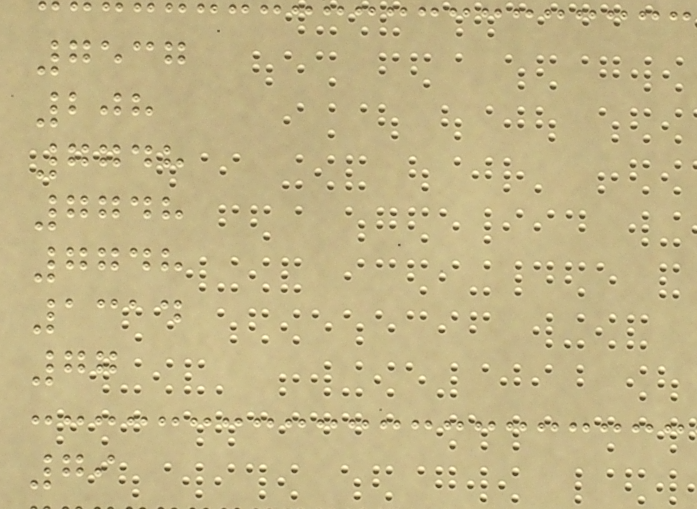7537
208
7748
7748
7748
1314
77
79
